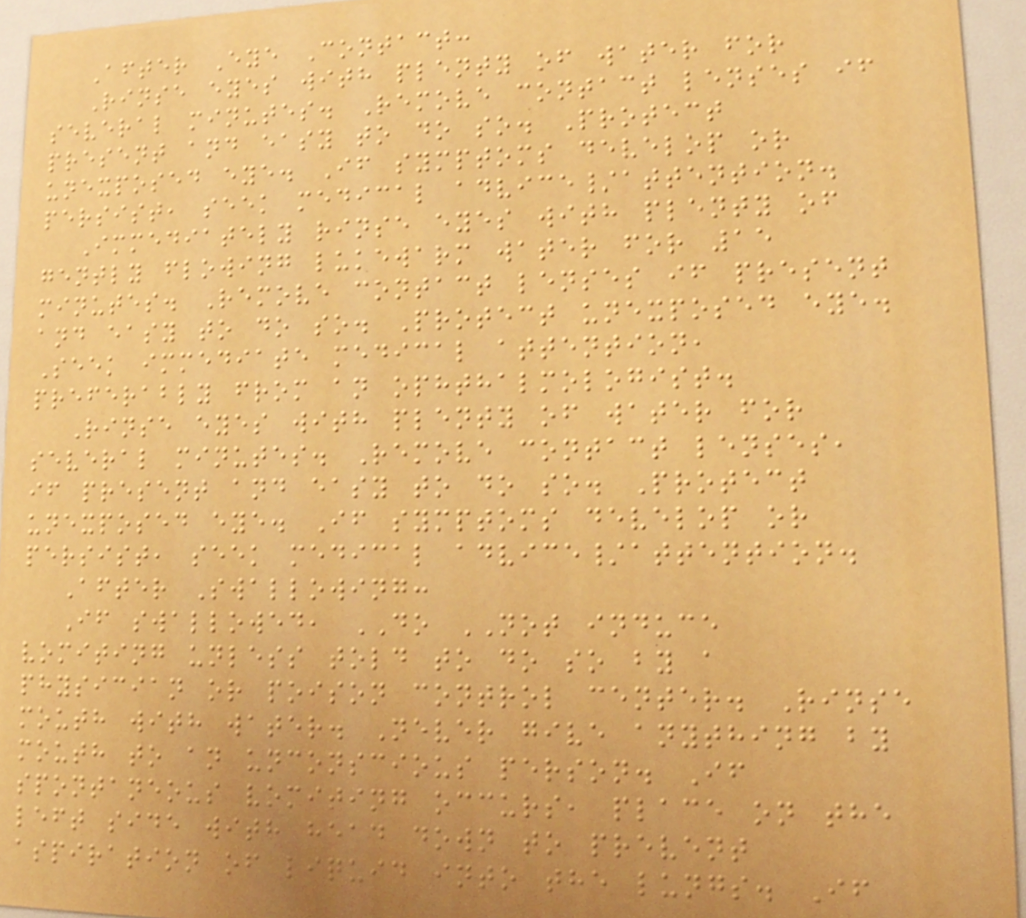After Eye Contact:
Rinse eyes with plenty of water for
several minutes. Remove contact lenses if
present and easy to do so. Protect
unexposed eye. If symptoms develop or
persist, seek medical advice/attention.
Immediately rinse eyes with plenty of
gently flowing lukewarm water for 15
minutes. Remove contact lenses if present
and easy to do so. Protect unexposed eye.
Seek immediate medical attention,
preferably from an ophthalmologist.
Rinse eyes with plenty of water for
several minutes. Remove contact lenses,
if present and easy to do so. Protect
unexposed eye. If symptoms develop or
persist, seek medical advice/attention.
After Swallowing:
If swallowed, DO NOT induce
vomiting unless told to do so by a
physician or poison control center. Rinse
mouth with water. Never give anything by
mouth to an unconscious person. If
spontaneous vomiting occurs, place on the
left side with head down to prevent
aspiration of liquid into the lungs. If
